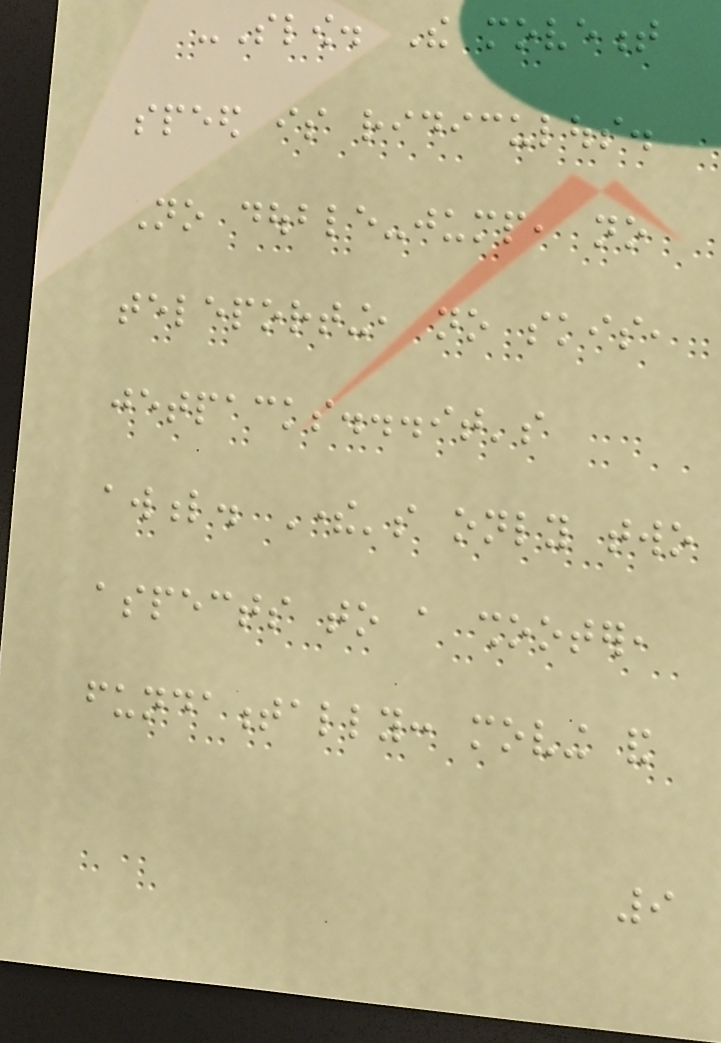-Slow. The movement
speed is ridiculous.
No double-jump, no
teleporting, no skis,
jetpacks...it's
awful. There's only two
aspects to a shooter,
fundamentally: moving and
9
